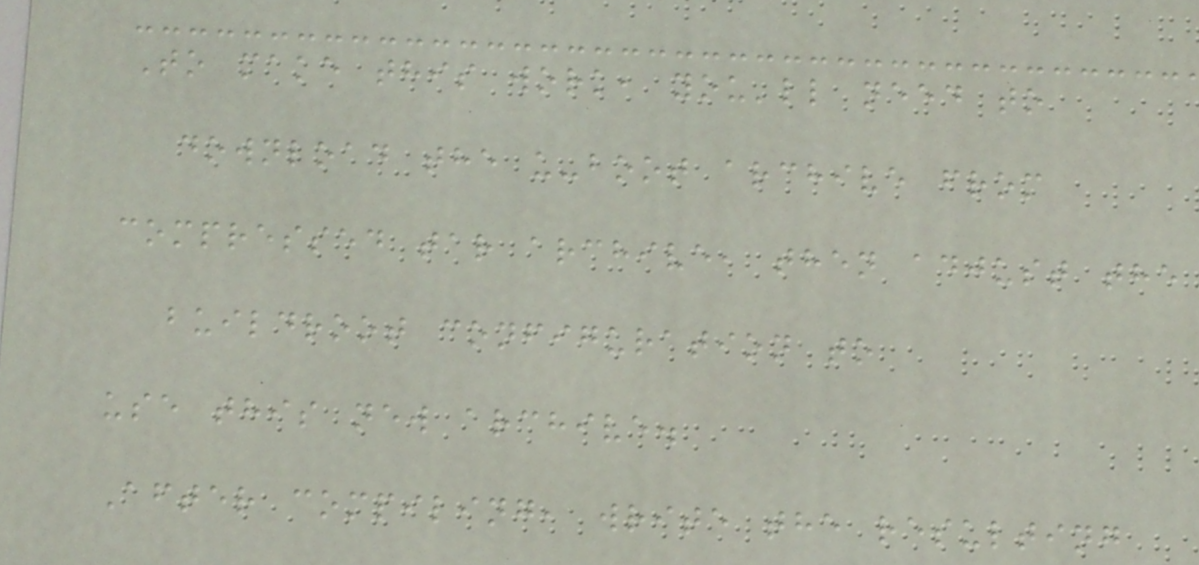To make this work, you'll need to
download the u-boot archive from
compressed tar archive, then adjust the
buildroot configuration to
use this new archive.
After compiling, write the resulting
